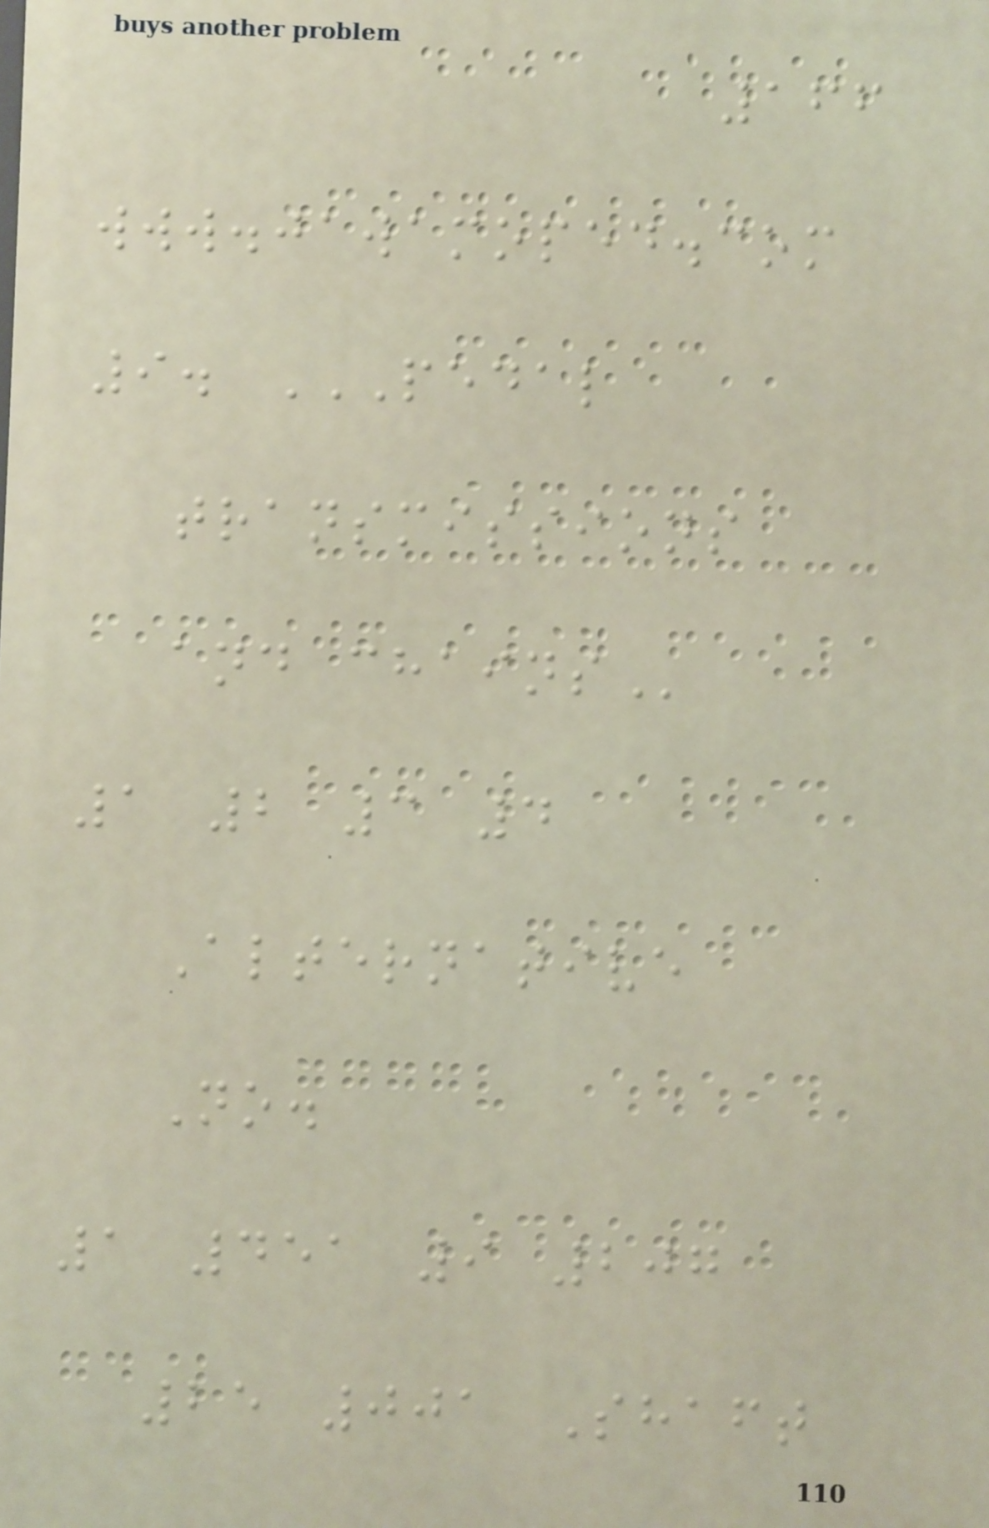166
www.jawamoped.com
9. PEDAL
TRANSMISSIONS
AND CHAINS
1 2 3 4
Alternative
No.
1 451 9 207
25 001 Shaft
